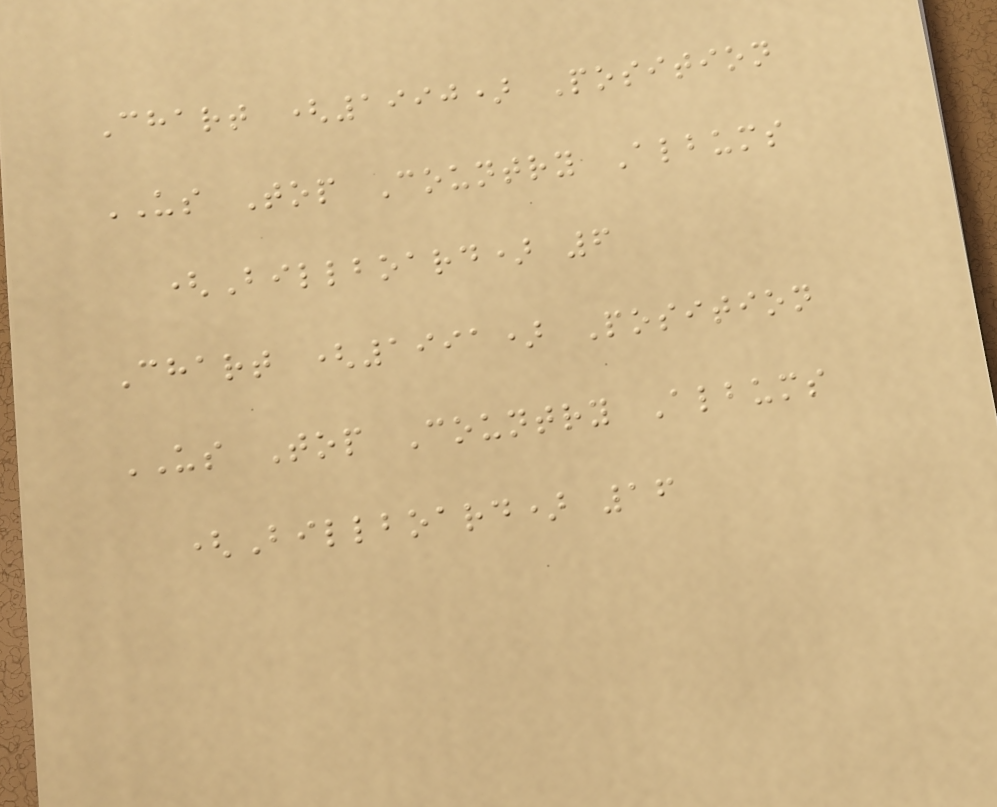Chart (1990) Position
US Top Country Albums
(Billboard) 6
Chart (1991) Position
US Top Country Albums
(Billboard) 16
